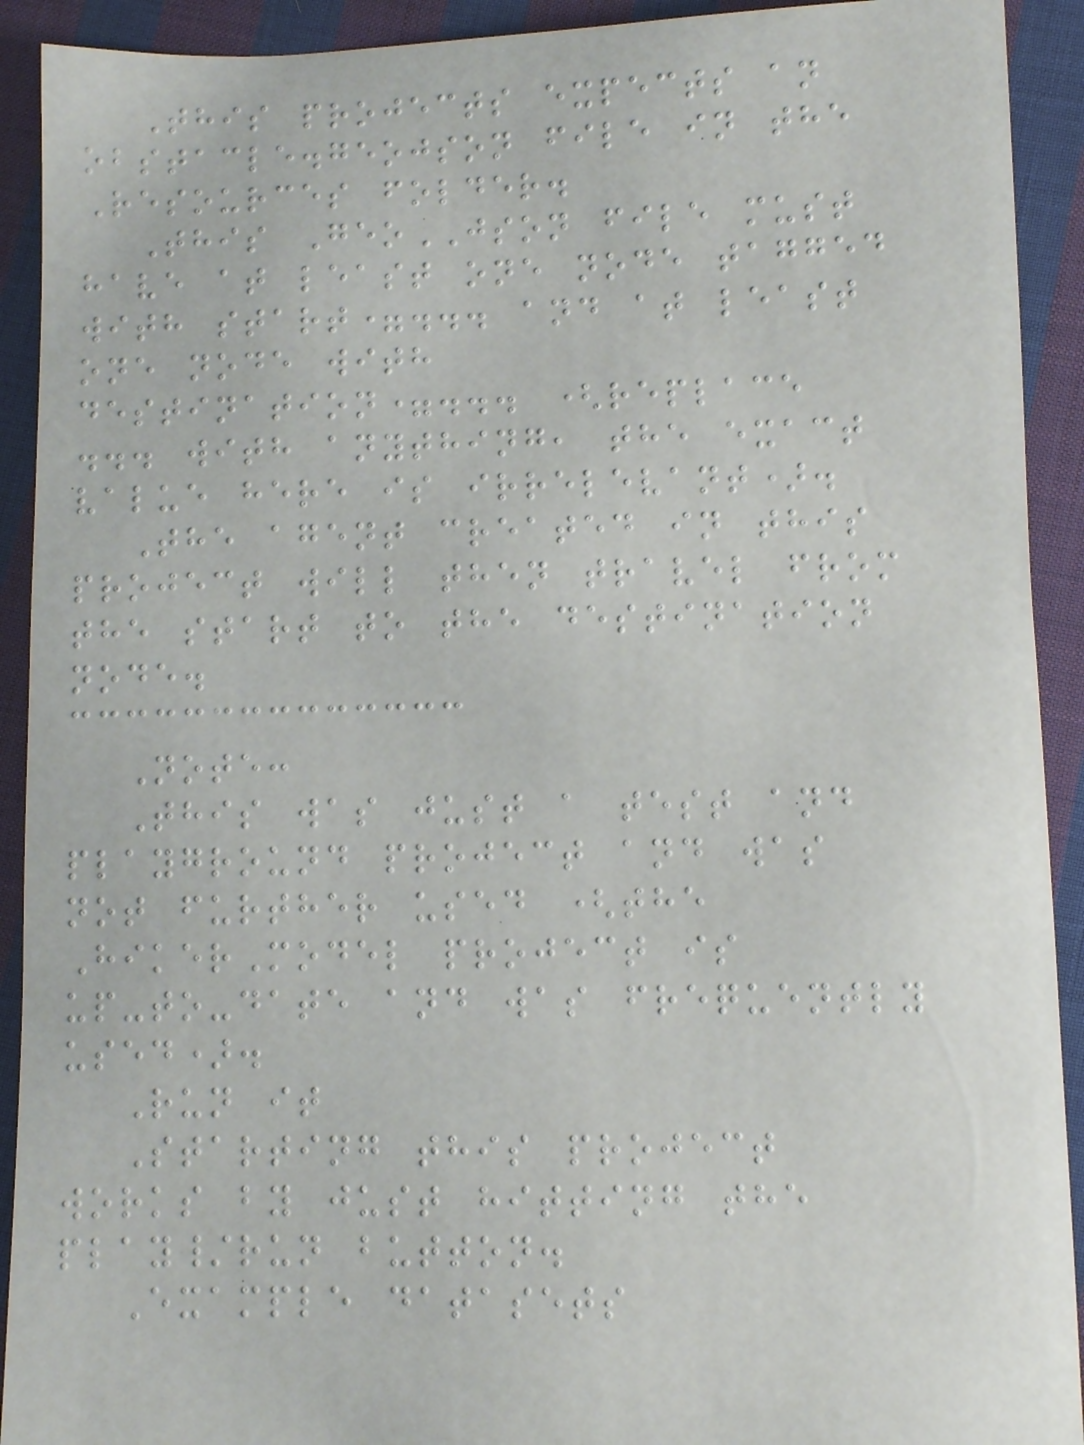This projects expects an
obstacle.geojson file in the
Resources folder.
This GeoJSON file must
have at least one node tagged
with start=... and at least
one node with
destination=... (replace
... with anything, the exact
value here is irrelevant).
The agent created in this
project will then travel from
the start to the destination
node.
Note:
This was just a test and
playground project and was
not further used (the
HikerModel project is
up-to-date and was frequently
used).
Run it
Starting this project
works by just hitting the
play/run button.
Example datasets
